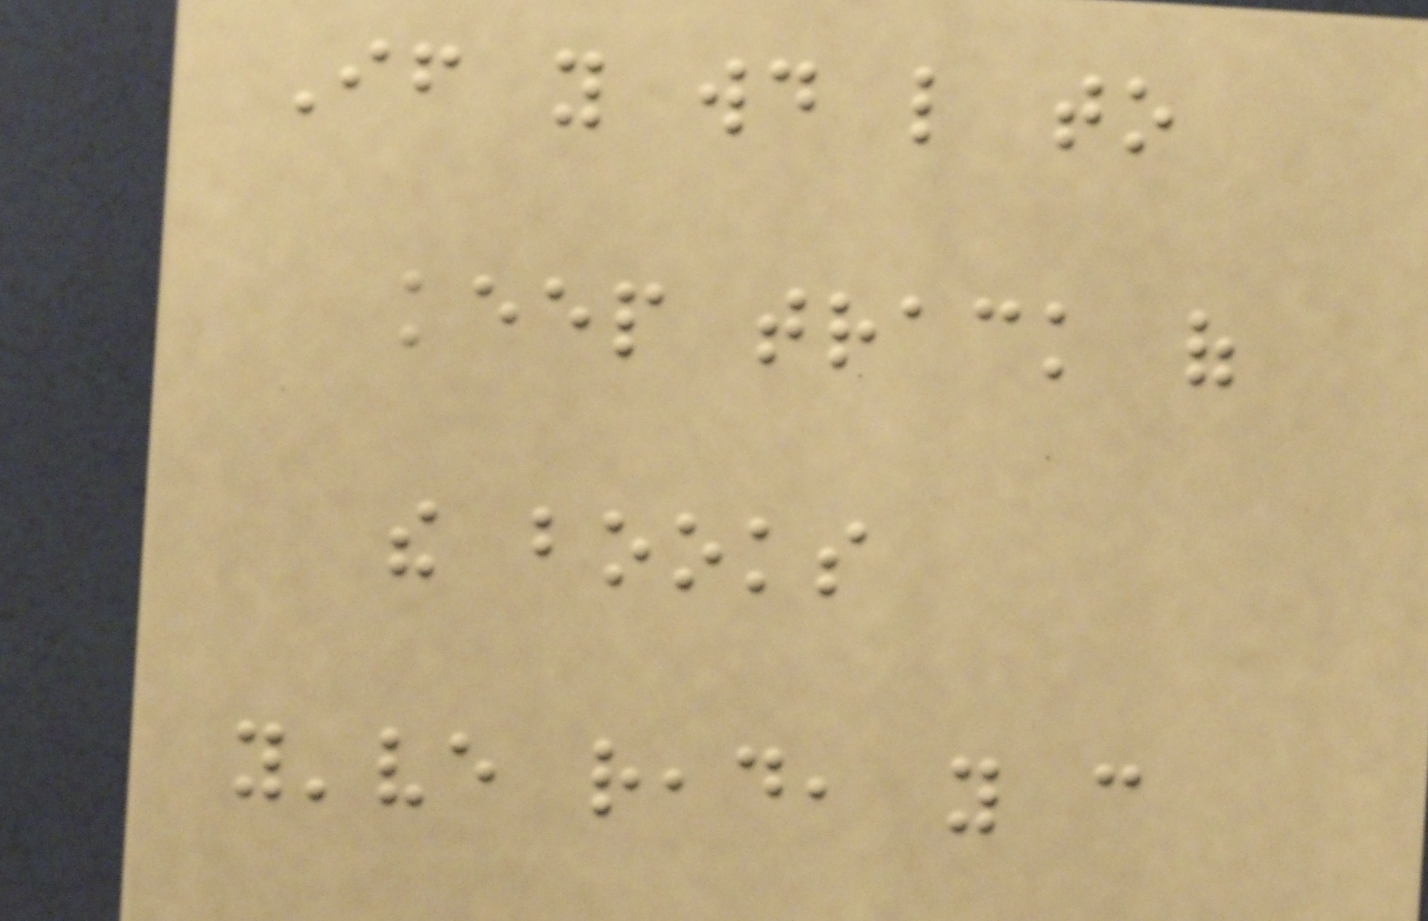If you would like to
keep track of
the books
you've read, you can
